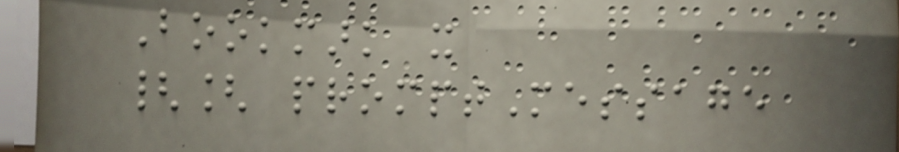Bookmark it
{[ promptMessage
